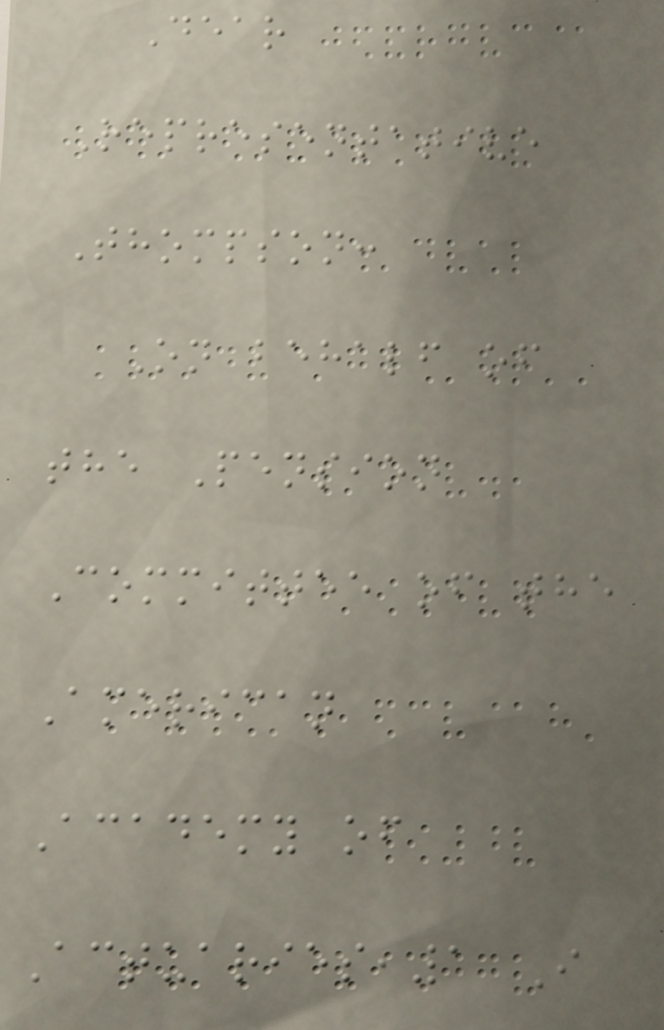Dear
Representative
Thompson:
On behalf of
the Pension
Committee of the
American
Academy of
Actuaries,1 I
